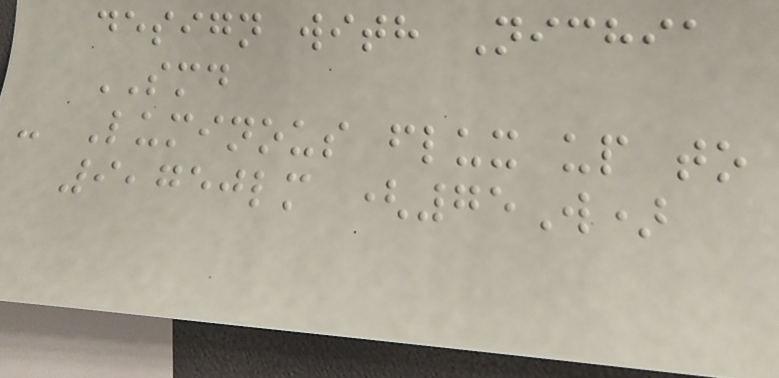design with Nichia
SMD
- Luminous flux up to
9,750lm (75W)
